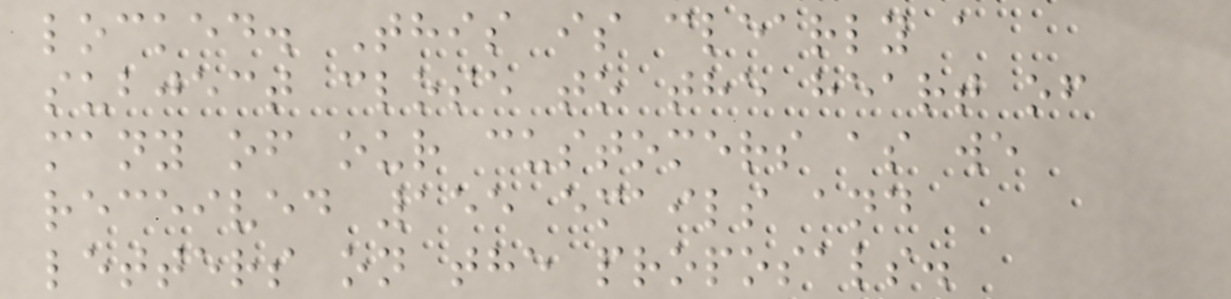locked. This is clearly a
subject close to the heart of
many of our customers as we
received 155 emails and
letters on the proposals.
